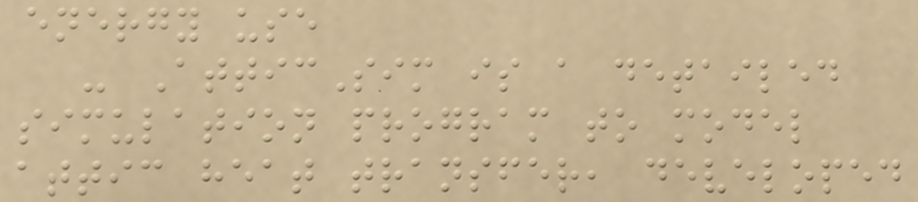energy use
- AtticSim is a detailed
simulation program to model
attic heat transfer, developed
